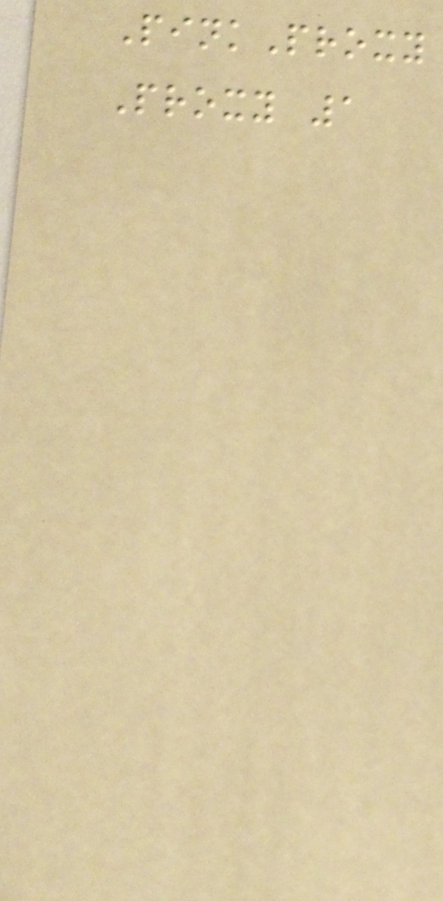PinkProxy
Proxy 1
